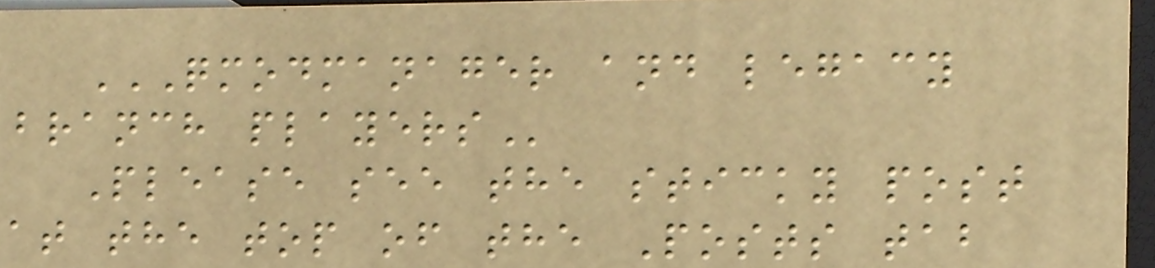QMODMANAGER AND LEGACY
BRANCH PLAYERS
Please see the sticky post
at the top of the Posts tab
